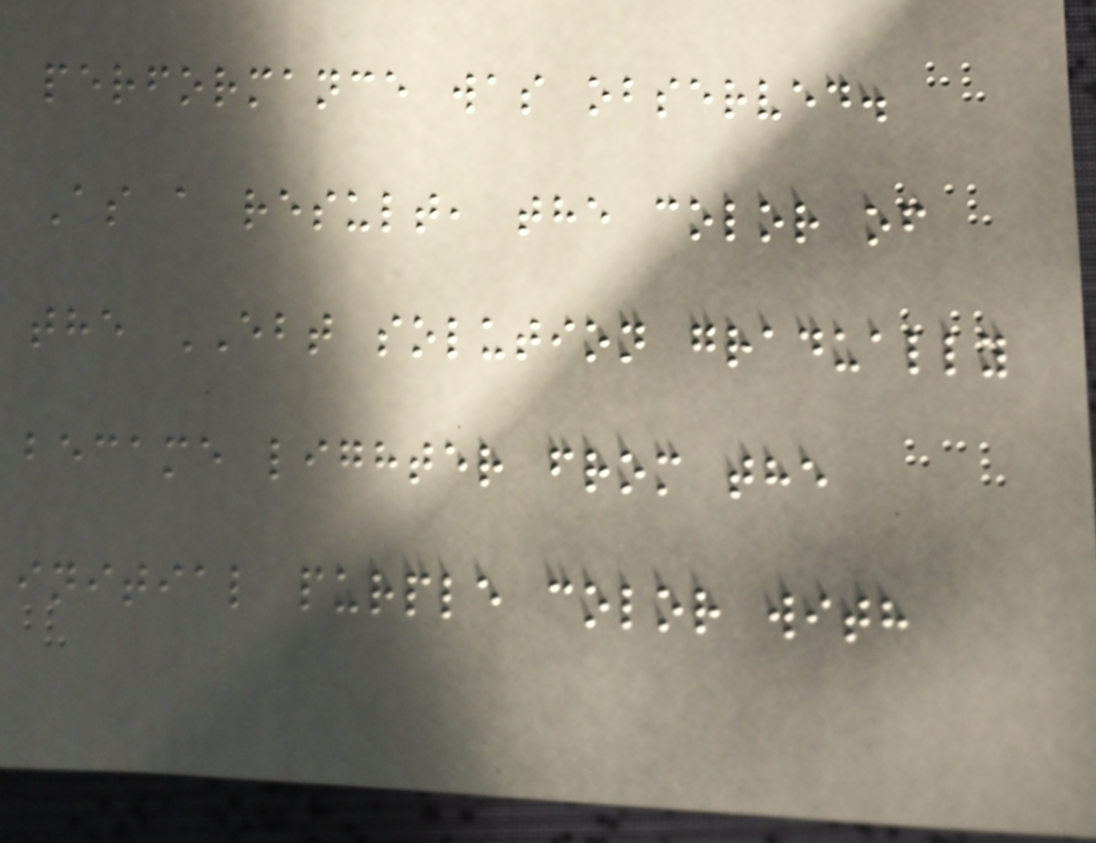performance was observed.
As a result, the color of
the EBT solution gradually
became lighter from the
initial purple color with
